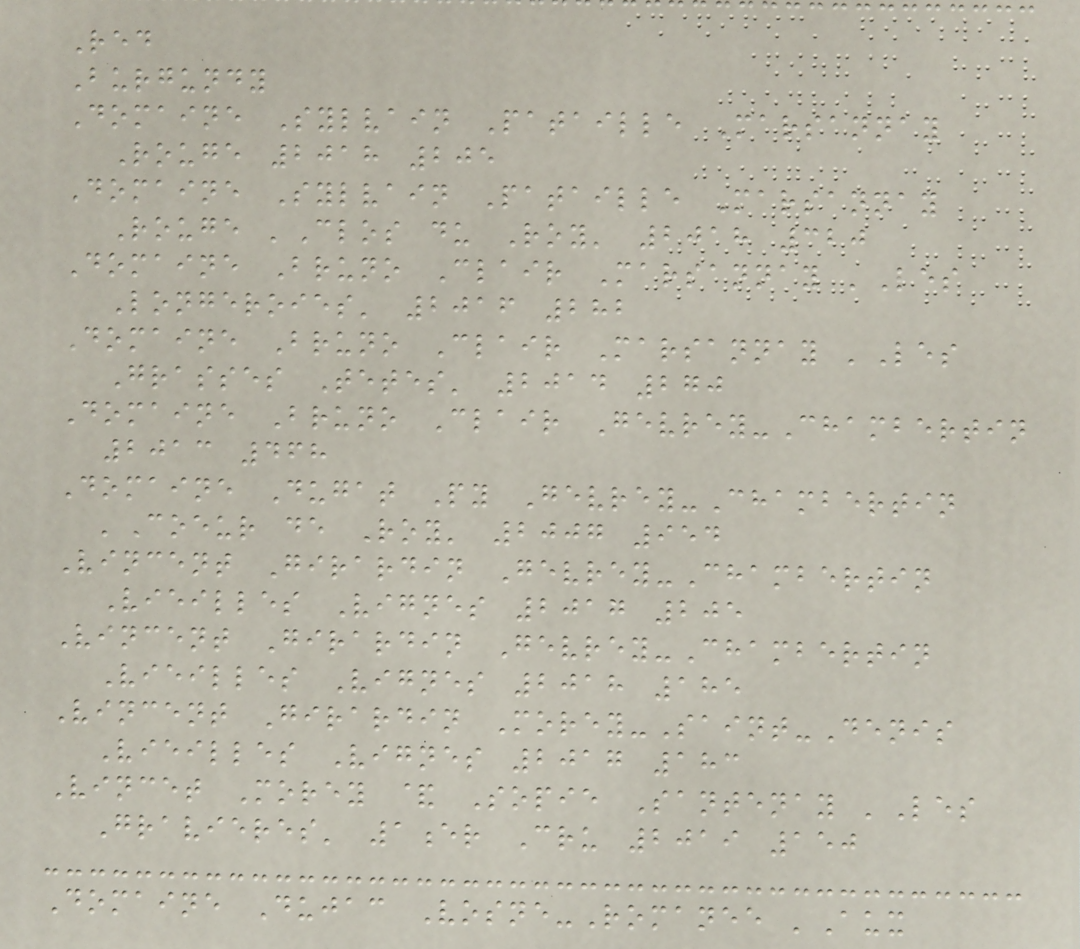Red
Burgundy
Domaine Sylvain Pataille Marsannay
Rouge 2018 205
Domaine Sylvain Pataille Marsannay
Rouge 'Clos du Roy' 2018 320
Domaine Bruno Clair Marsannay 'Les
Longeroies' 2016 282
Domaine Bruno Clair Marsannay 'Les
Grasses Tetes' 2014 270
Domaine Bruno Clair Gevrey-Chambertin
2013 468
Domaine Dugat Py Gevrey-Chambertin
'Coeur de Roy' 2007 954
Vincent Girardin Gevrey-Chambertin
Vieilles Vignes 2017 205
Vincent Girardin Gevrey-Chambertin
Vieilles Vignes 2018 185
Vincent Girardin Morey-Saint-Denis
Vieilles Vignes 2017 183
Vincet Morey & Sopie Santenay 'Les
Gravieres' 1er Cru 2019 150
Domaine Dujac Vosne-Romanee 'Aux
